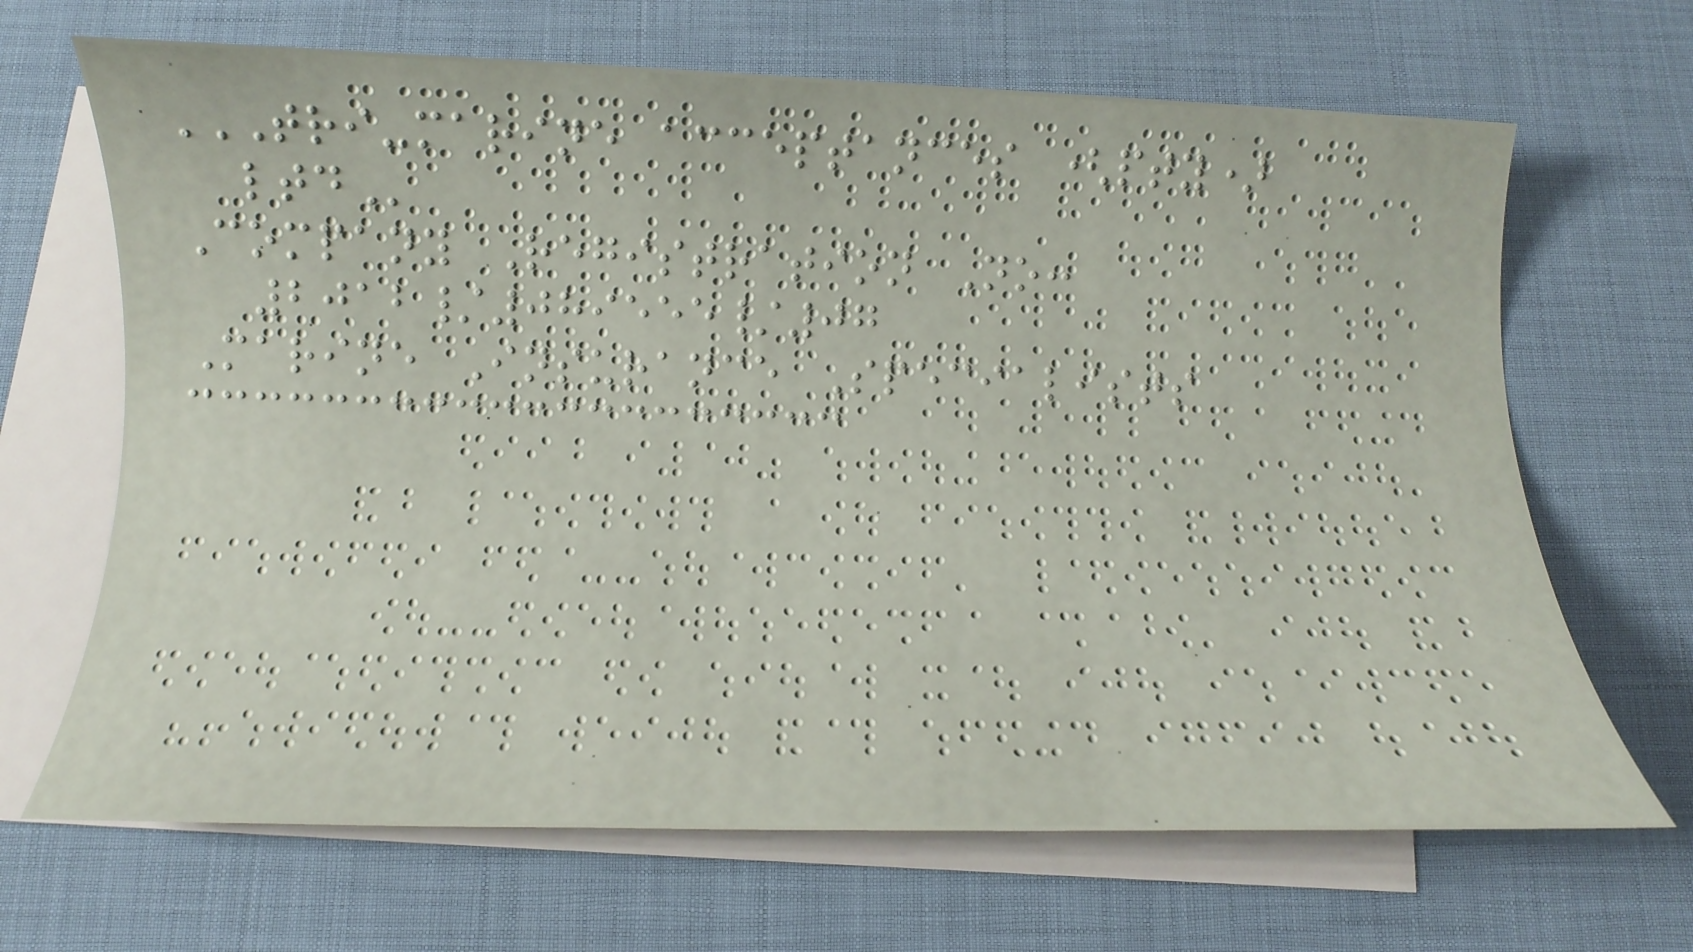TRI-MARINE ACCEPTANCES (PTY)
LTD
Company Registration No:
2012/089555/07
Marine Insurance Specialists
